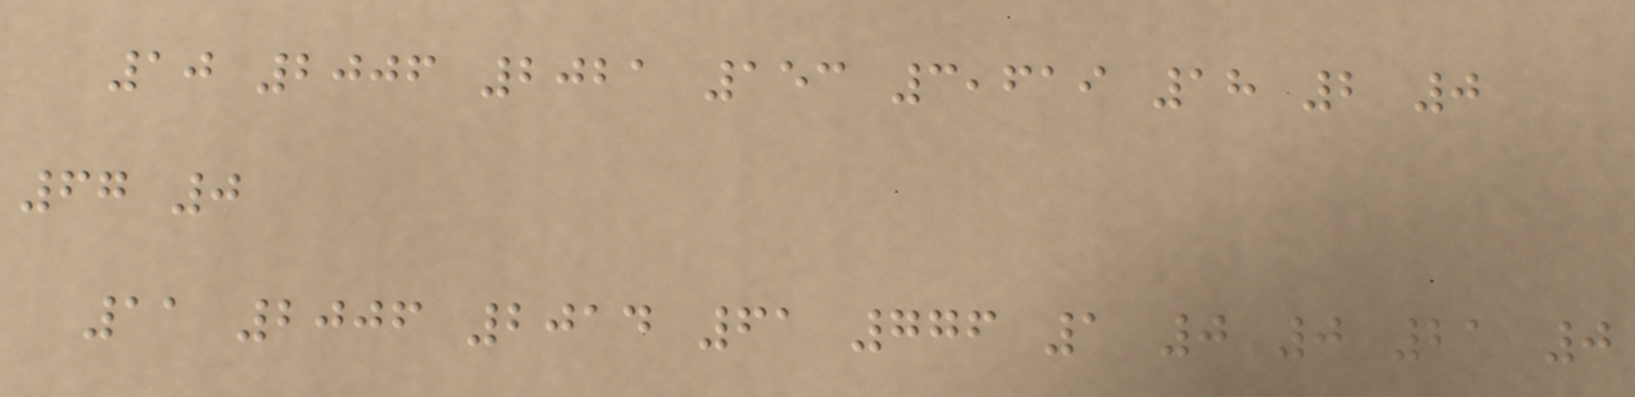10 2006 2021 153 3,619 18 2 0
67 0
11 2006 2014 61 776 1 0 0 21 0
